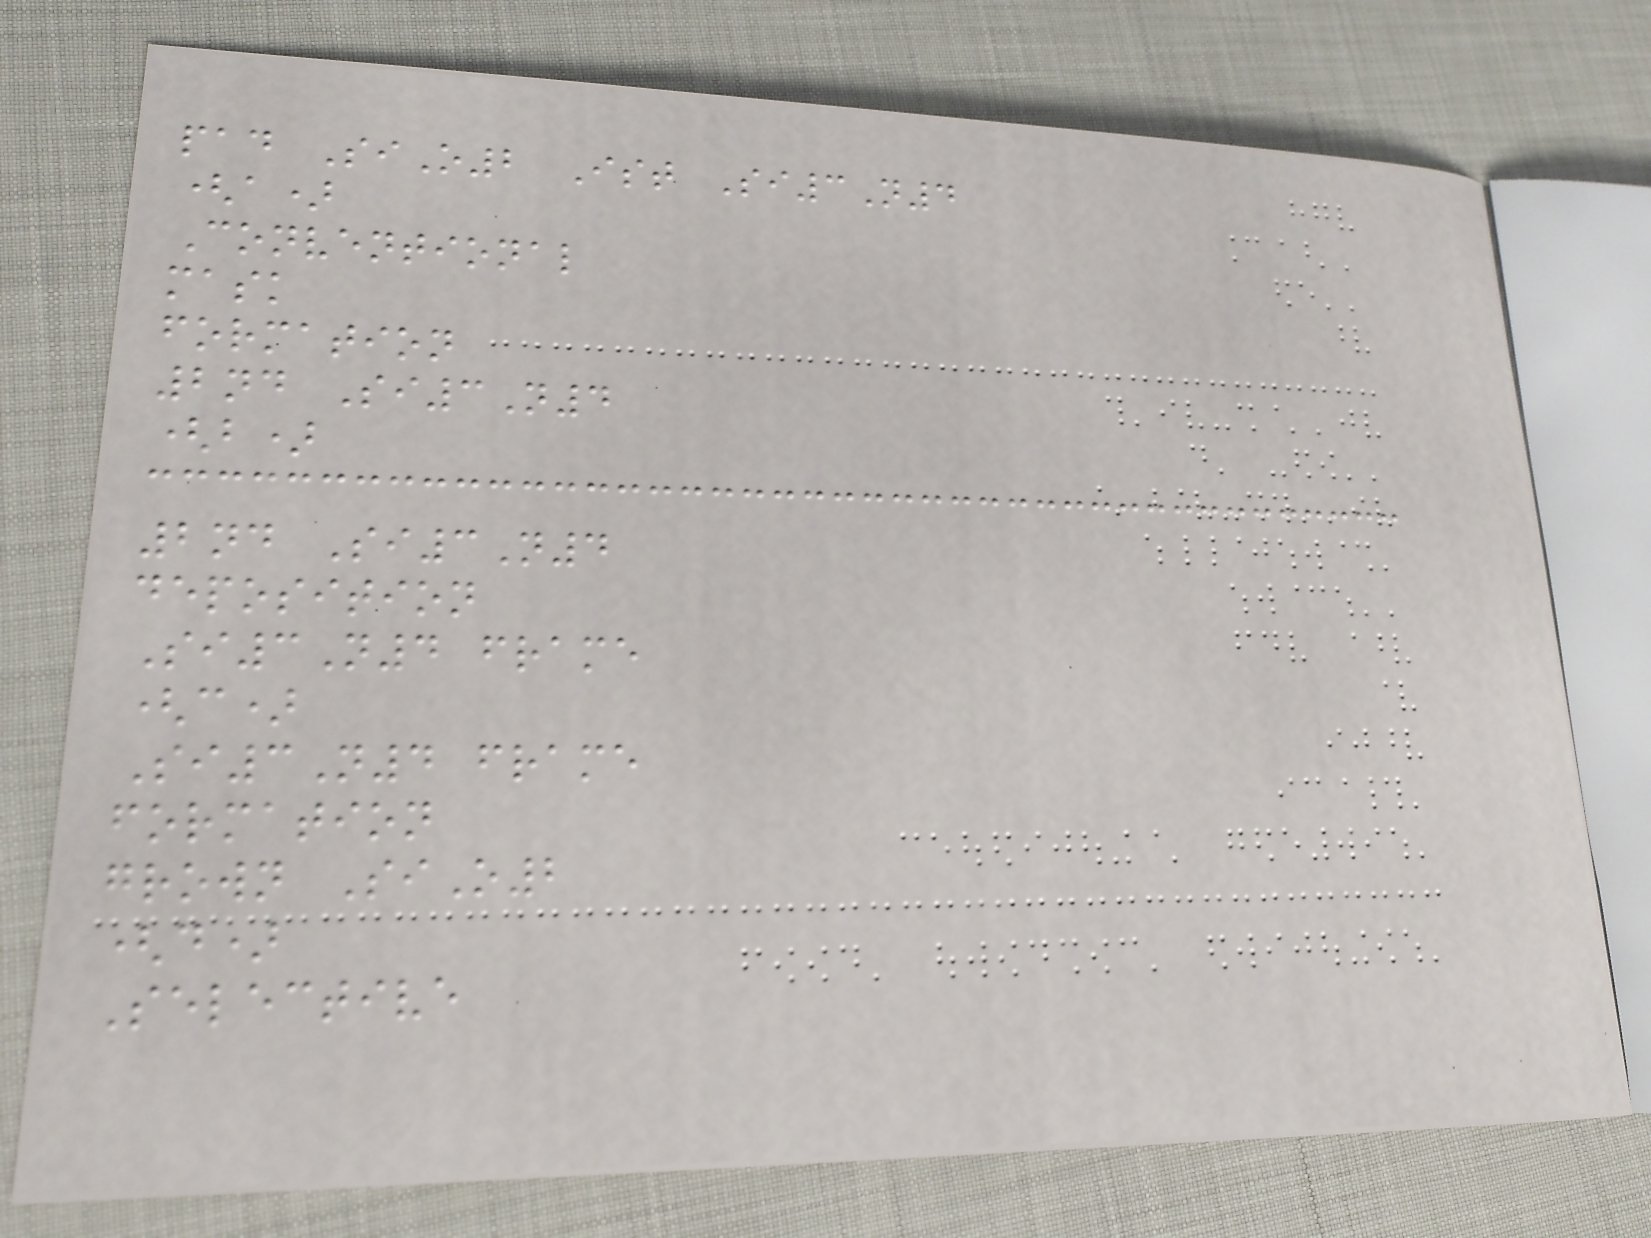pad SiO2 Ist Si3N4
(a)
Conventional
mask
formation
2nd Si3N4
(b)
2nd Si3N4
deposition
Si3N4 frame
(c)
Si3N4 frame
formation
grown SiO2
(d)
Selective
